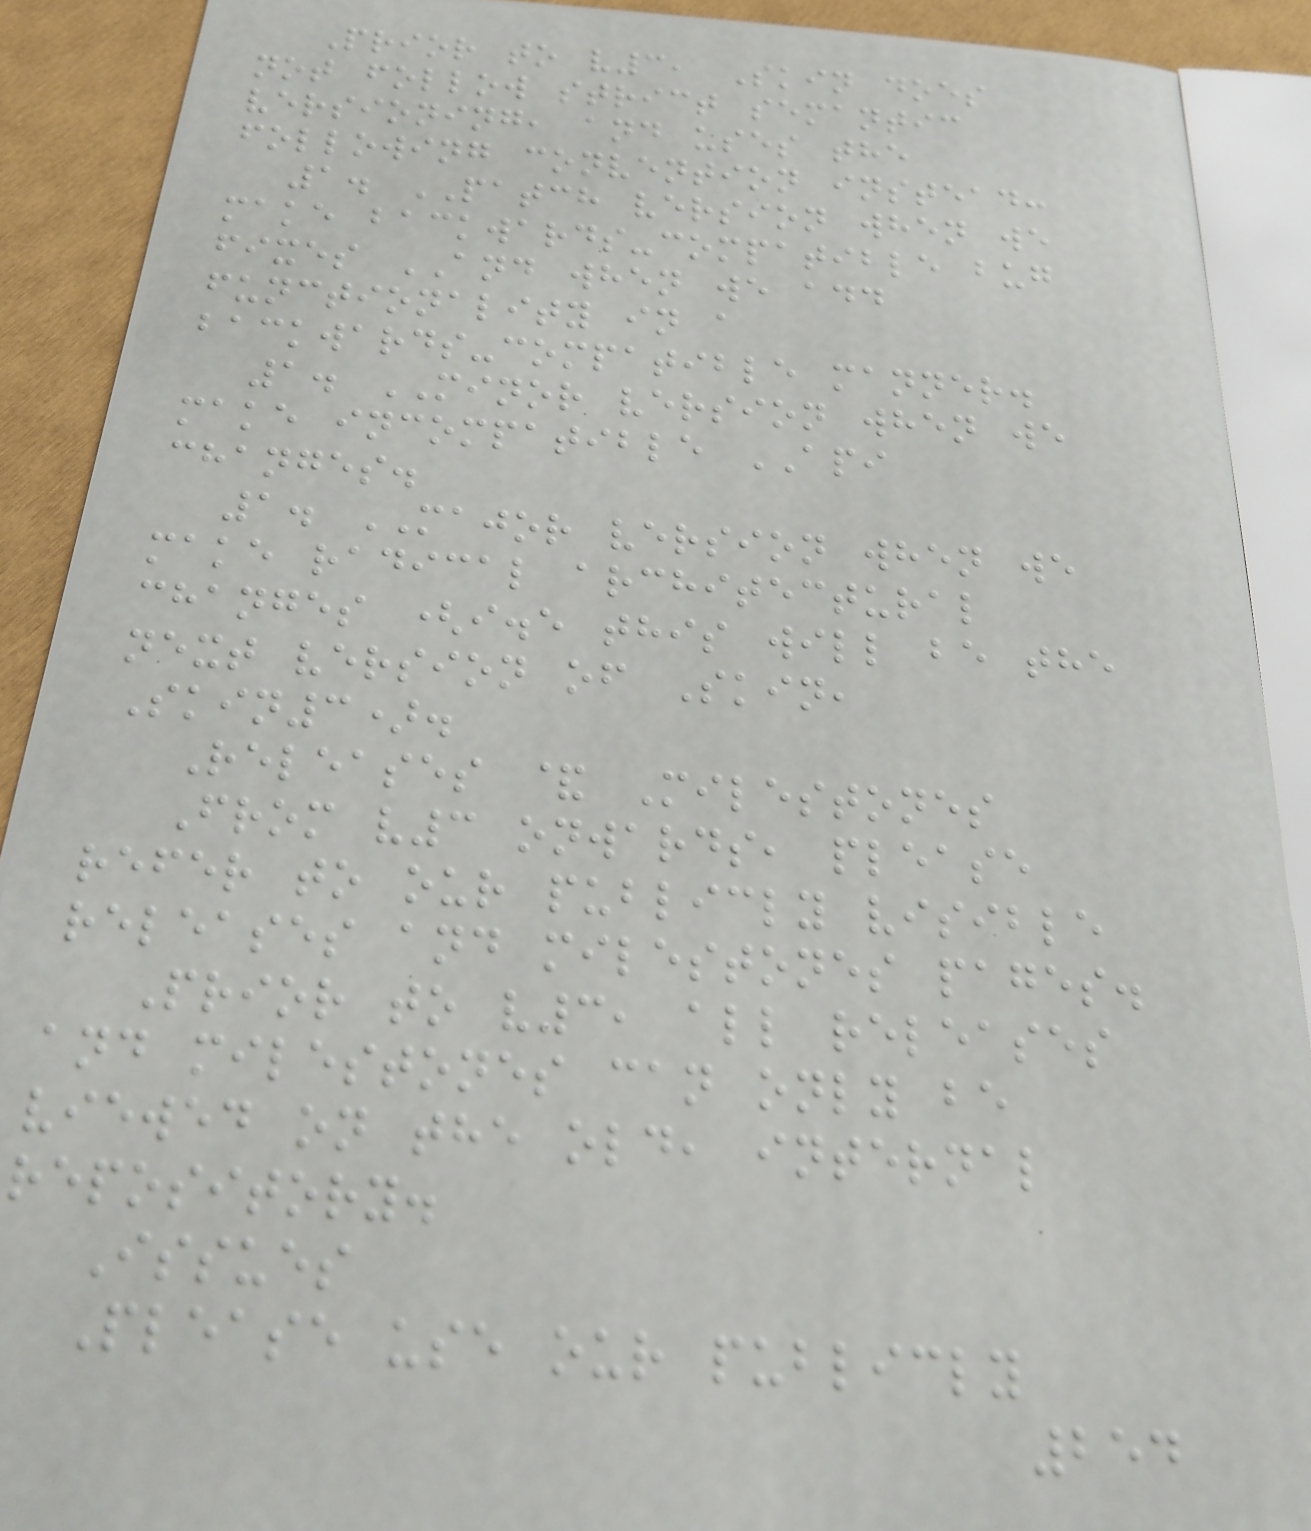Prior to v3, Skin does
not follow strict semantic
versioning, and uses the
following convention instead:
1. PATCH version when we
make backwards-compatible bug
fixes AND when we add
functionality in a
backwards-compatible manner.
1. MINOR version when we
make incompatible API
changes.
1. MAJOR version when we
make radical architectural
changes (i.e this will be the
next version of Skin,
Skin3).
Releases & Milestones
From v3 onwards, please
refer to our publicly visible
releases and milestones pages.
Prior to v3, all releases
and milestones can only be
viewed on the old, internal
repository.
Issues
Please use our publicly
254
